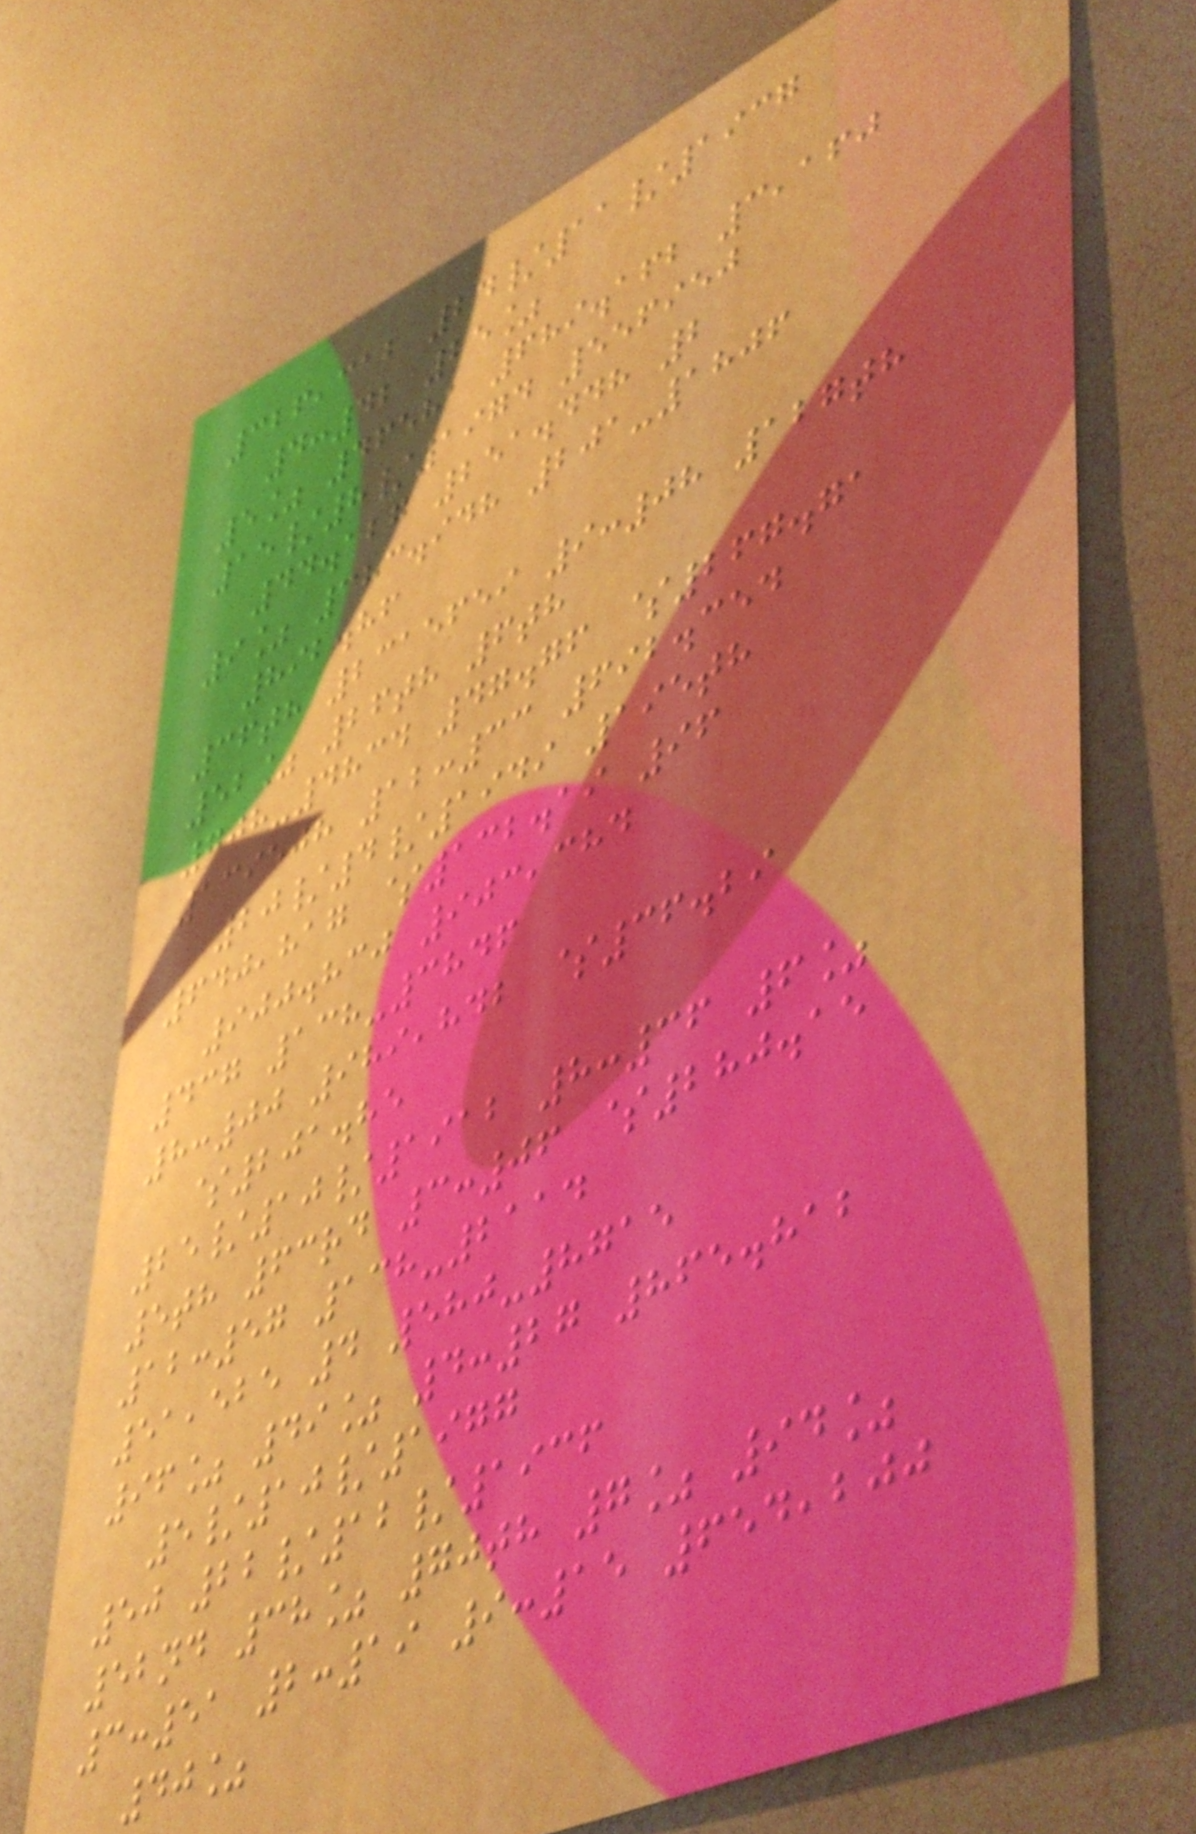326,312 24/11/1937
4:42 25%
5% 46581 689.162 3,160
15/8/1974 556950
44.127 251.448 2
9% 383.948 201-1806
892.86
36th 2315659 9:08 127th
52% 26th 6th
708-4834 47.76 $267.71
139508 12:33 692.354
20/4/1949 195th
640,817 $132.19 96
900.830 903,384
437 138-3846
8:00 989,842 $36.29
$201.85
25/10/1912 8:36 6%
5th 63rd 3:06 $280.15
12:57 138-2114
51,525 4 580-8715
96% 49% 4:27 865.812
5/10/1977
50 22/12/1936
52nd 38% 70th 7% 94%
3:51 2:19 9:15 654,200
40%
